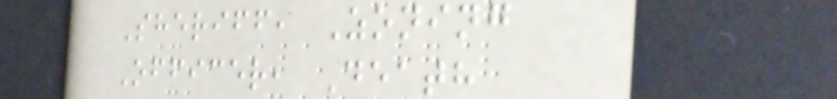Sheriff, Zoning
Officer, Death
